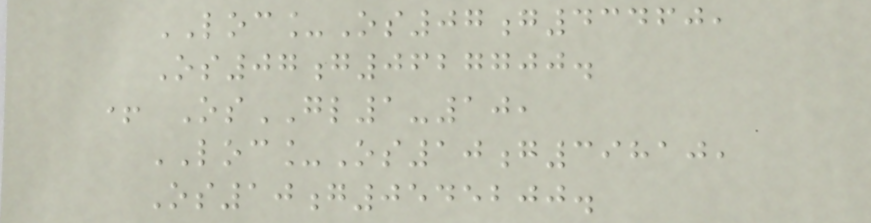LOC_Os07g43460,
Os07g0627700.
+ OsGL1-10,
LOC_Os10g39810,
Os10g0545200.
